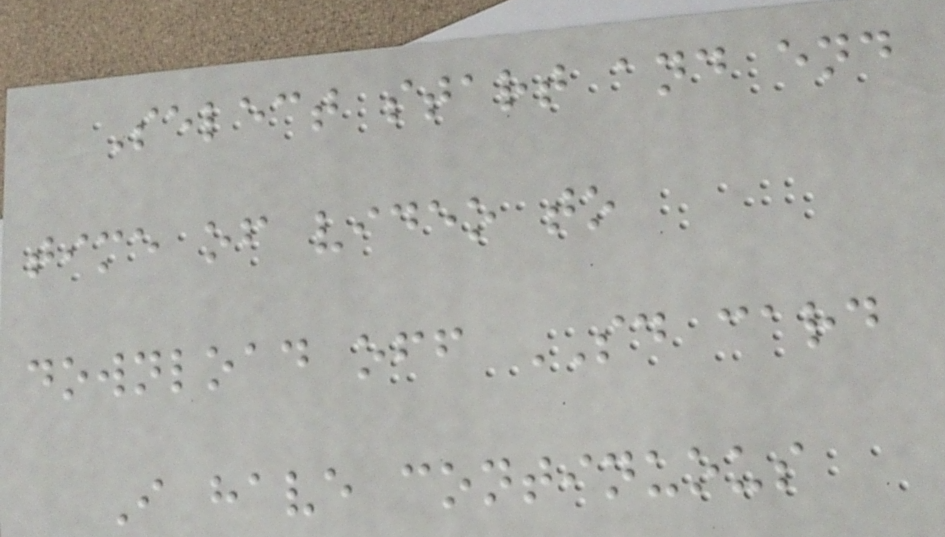Select start and end
time of video to
download off SD card
I have continuous
